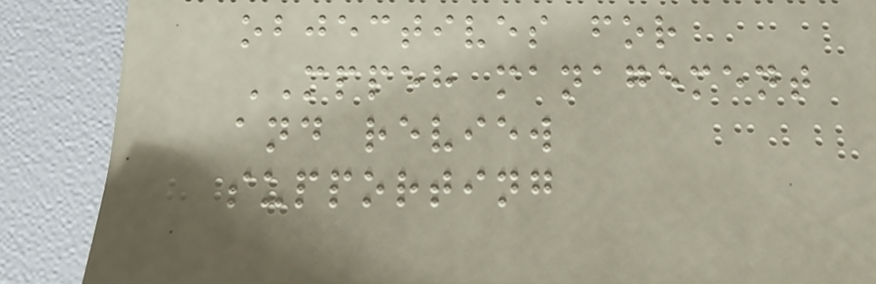objectives for
MPPEH management
and review
supporting
